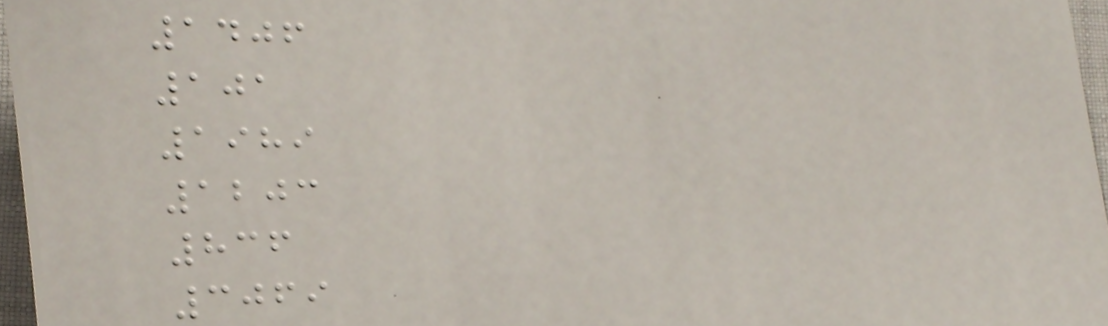1406
101
1989
1203
836
3069
